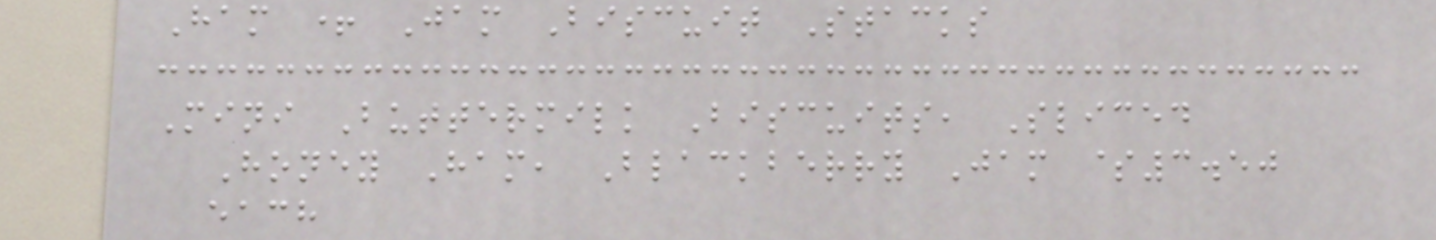Ham + Jam Biscuit Stacks
Mini Buttermilk Biscuits, Sliced
Honey Ham, Blackberry Jam $3.50
each
